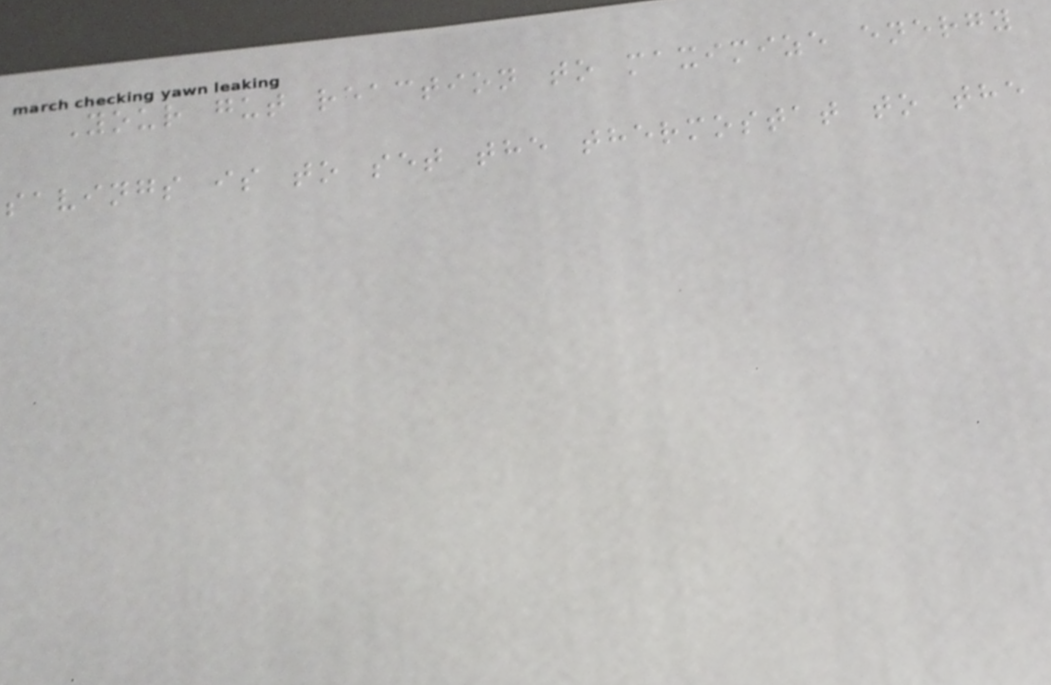Your gut reaction to maximize energy
savings is to set the thermostat to the
